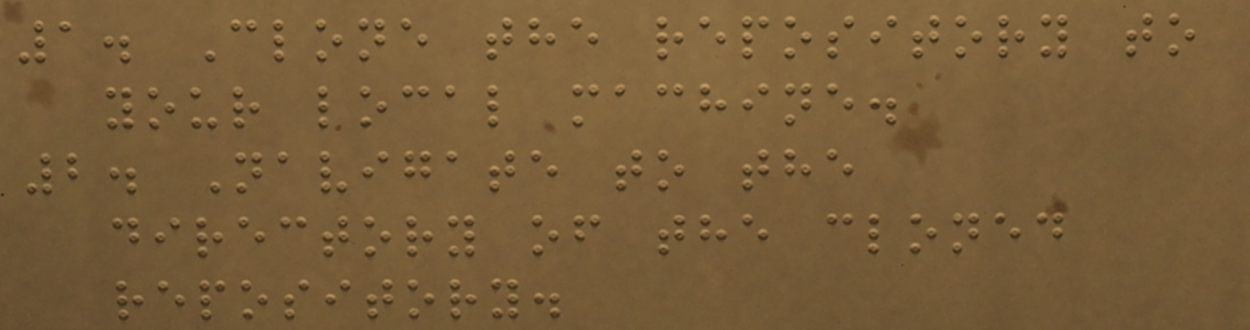1. Clone the repository to
your local machine.
2. Navigate to the
directory of the cloned
repository.
